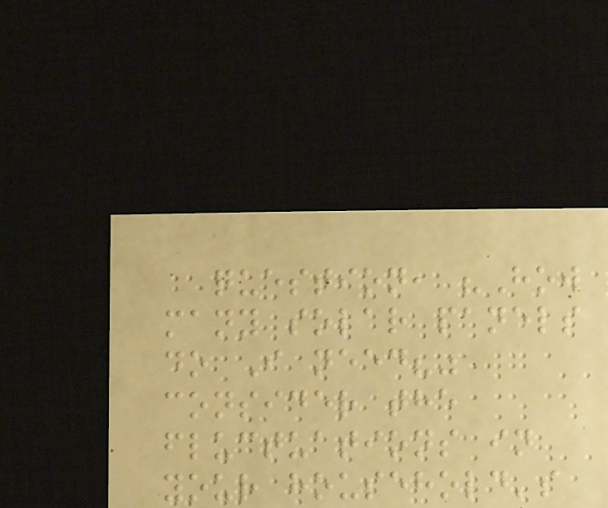question, "How
many solar panels
do I need?"
consider the
fluctuations in
your household's
